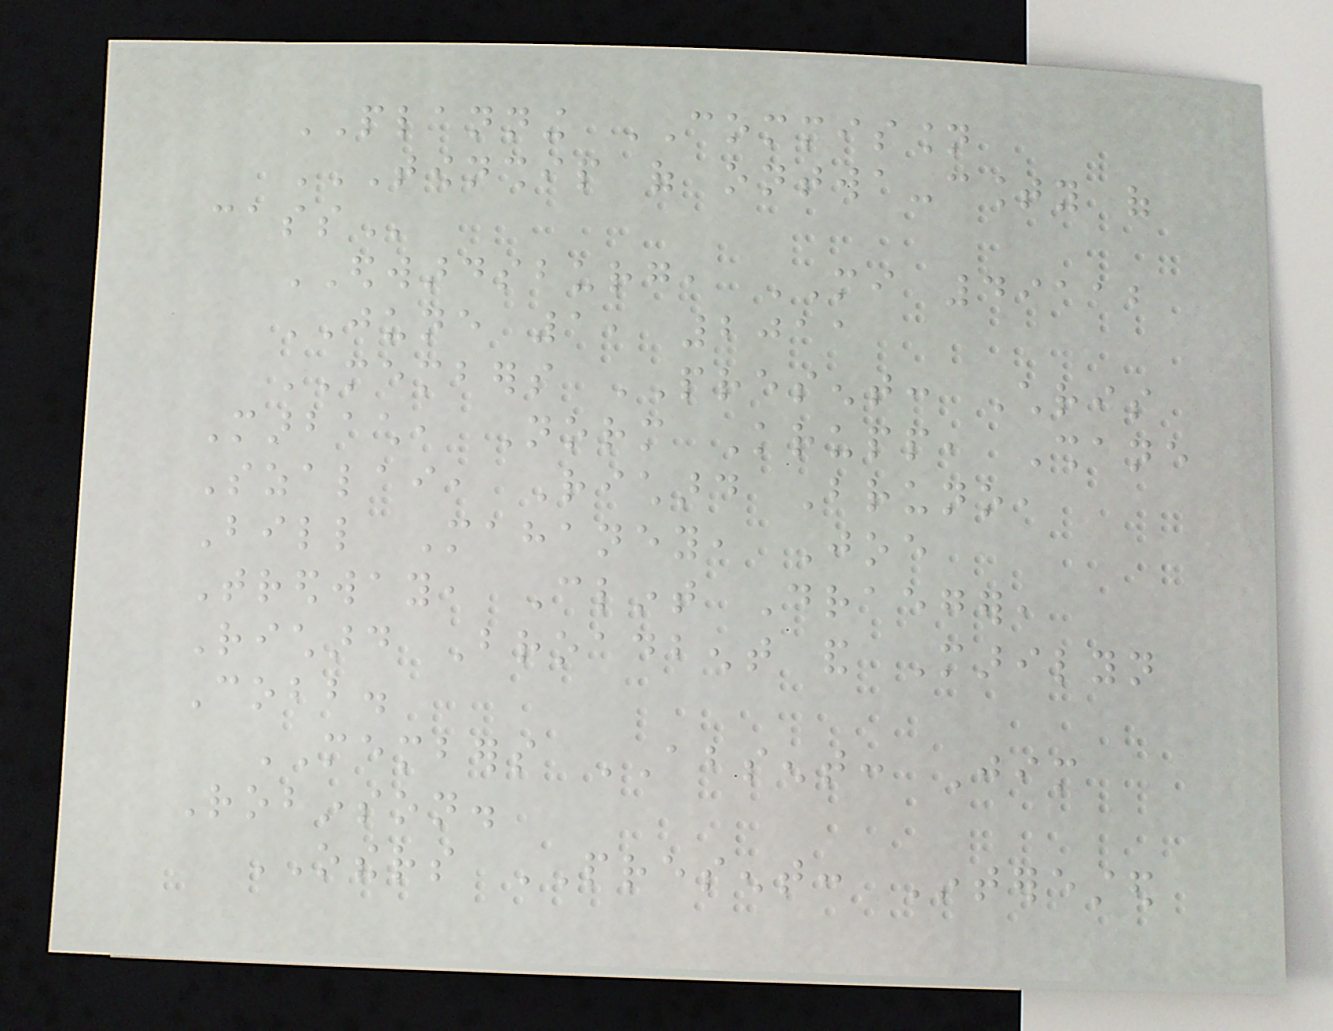PLANNING COMMISSION
TOWNSHIP OF ONTWA-COUNTY OF
CASS
EDWARDSBURG, MI 49112
JUNE 1, 2011
MEMBERS PRESENT: Chris
Marbach, Norm Krupp, Shane
Szalai, Richard Bruno,
Bill Mahaney, Joe
Tredway, Clint Draeger,
Richard Broadbent and Marilyn
Cobb.
MEMBERS ABSENT: Jim
Robinson.
OTHERS PRESENT: Interested
